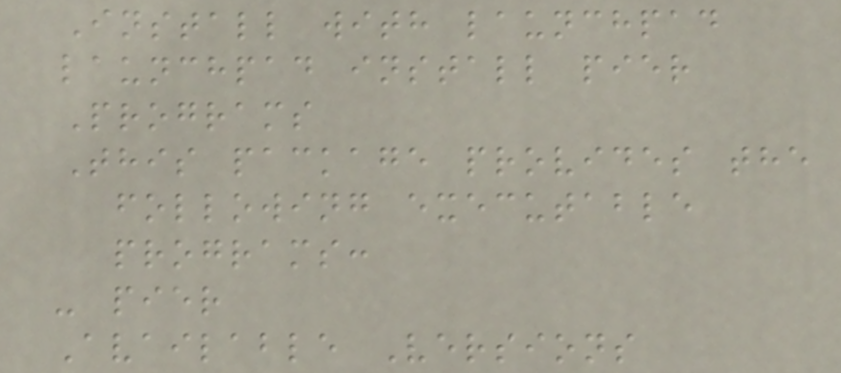Install with launchpad
launchpad install pier
Programs
This package provides the
following executable
programs:
- pier
Available Versions
